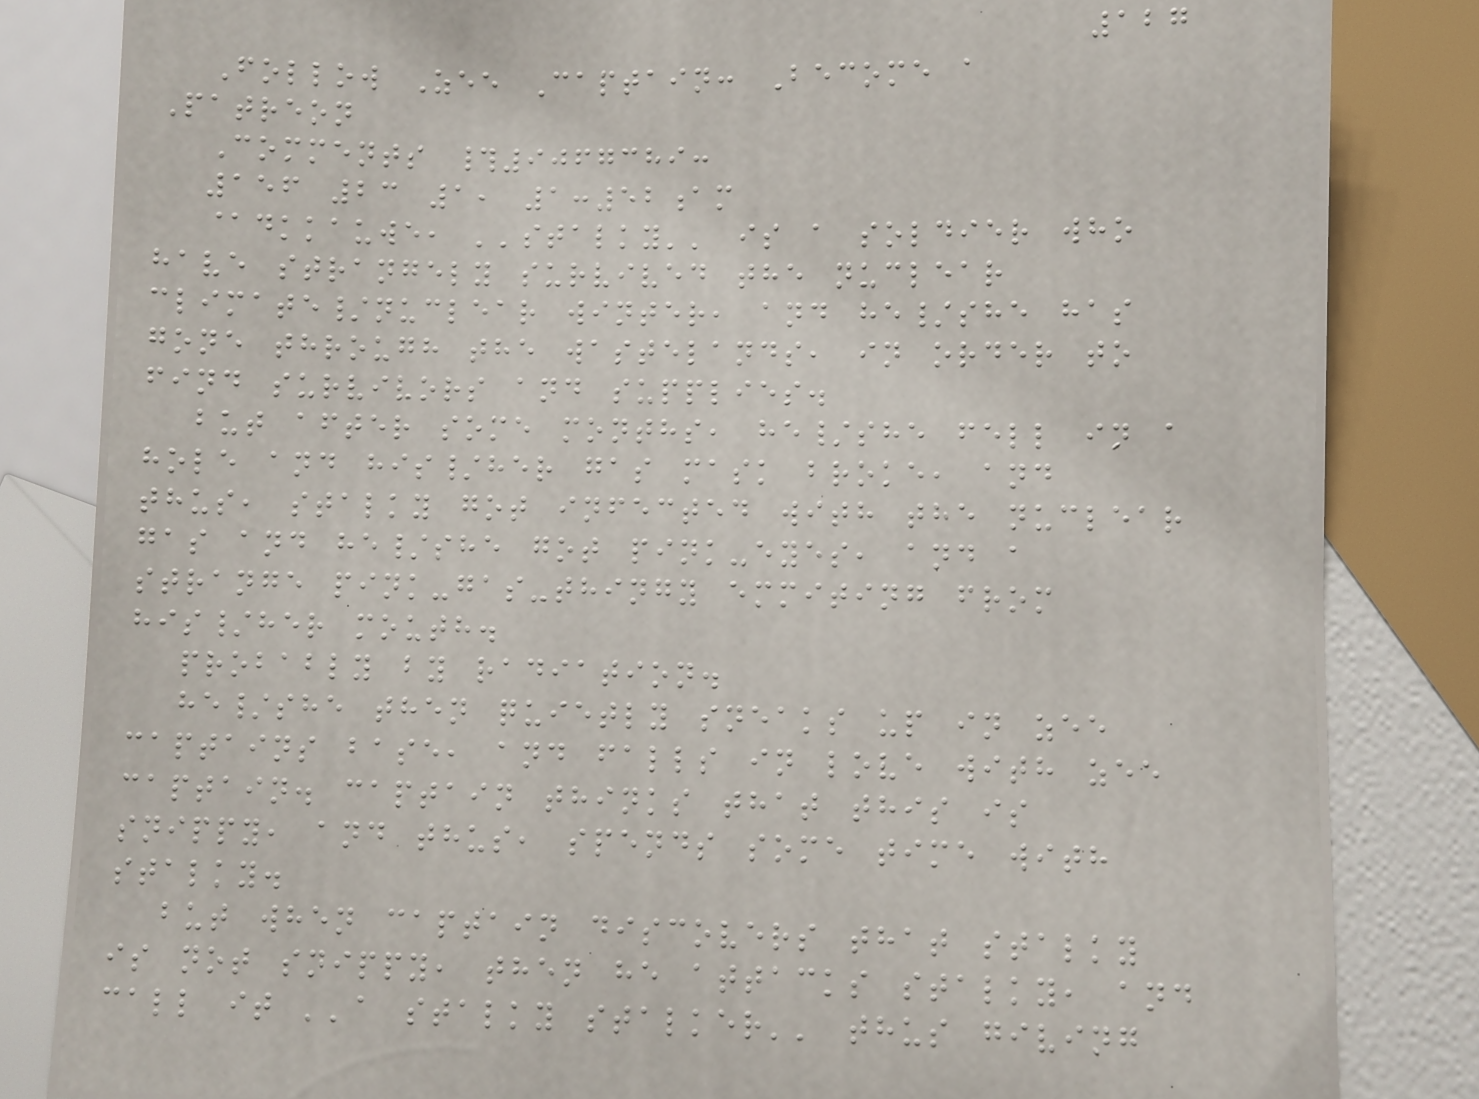127
Follow Zee Captain: Become a
Patreon
Comments #9067389:
156 23 1, 1:52am
@dkkauwe, ''stalky'' is a soldier who
have strangely survived the nuclear
climate/nuclear winter, and he/she has
gone through the wastelands, in order to
find survivors and supplies.
but after some months, he/she fell in a
hole and his/her gas mask broke, and
thus, stalky got infected with the nuclear
gas and he/she got pink-eyes, and a
strange pink-gas-thingy emmiting from
his/her mouth.
probably by radiation.
he/she then quietly sneaks up in zee
captains base, and falls in love with zee
captain. captain thinks that this is
snippy, and thus, spends some time with
stalky.
but when captain discovers that stalky
is not snippy, then he attacks stalky, and
call it ''a stalky stalker'' thus giving
